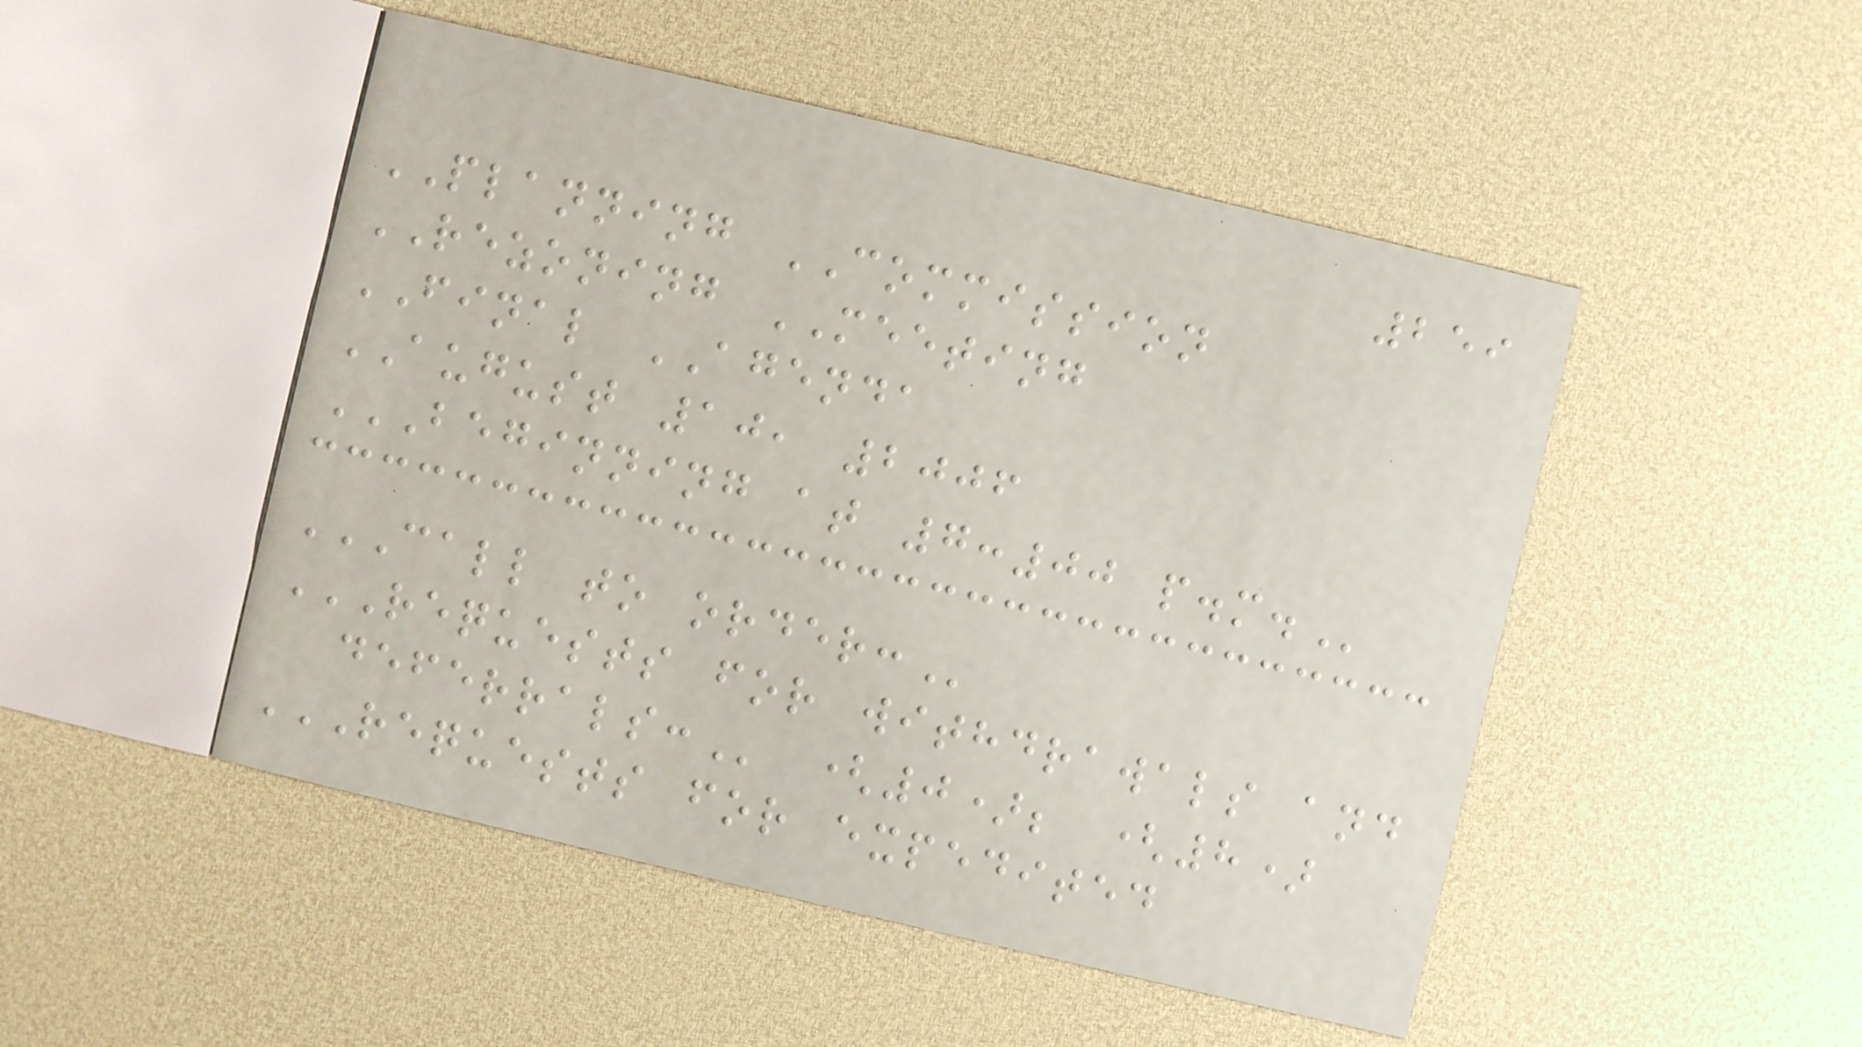259
PLANNING COMMISSION
REZONING MEETING
FINAL AGENDA
AUGUST 10, 2006
BEGINNING AT 7:00 P.M.
CALL TO ORDER:
REQUESTS FOR WITHDRAWALS AND
DEFERRALS: (0); (8)
REQUESTS FOR EXPEDITED
